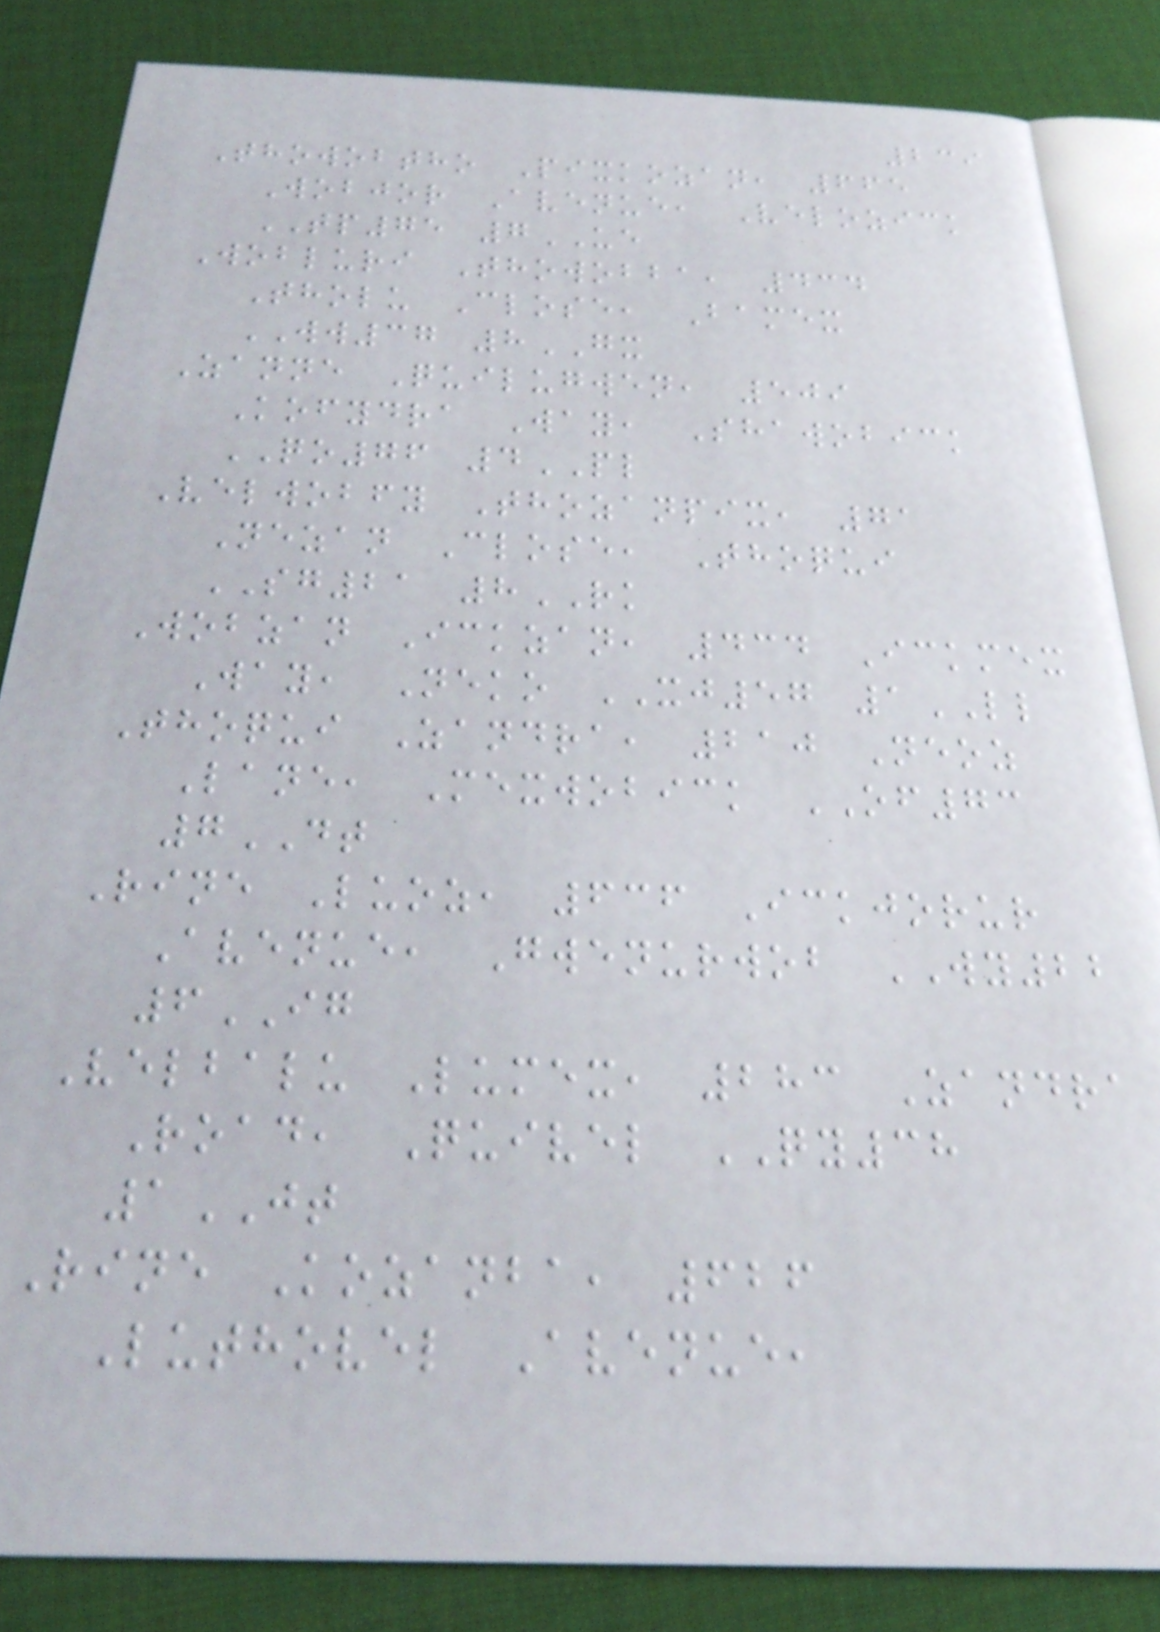239
Thowobtho Pixkozan, 665
Wobjor Avenue, Velozick
TP75 7UE
Wobluri Thowobba, 434
Tholu Close, Bamex
WW37 8GX
Zanne Quilugwen, 509
Kofydra Way, Shawobick
QO76 4PL
Velwobfy Thozanpix, 71
Nezan Close, Thoqui
SG21 8RK
Wobzan Ickzan, 434 Ickmex
Way, Neko XJ57 1LL
Thoqui Zandra, 210 Neoz
Lane, Mexwobick OF73
7DT
Rine Luoz, 636 Ickjorur
Avenue, Gwenurwob WY22
6IG
Velbalu Lumex, 283 Zandra
Road, Quivel QY38
1JT
Rine Kozanba, 626
Luthovel Avenue,
